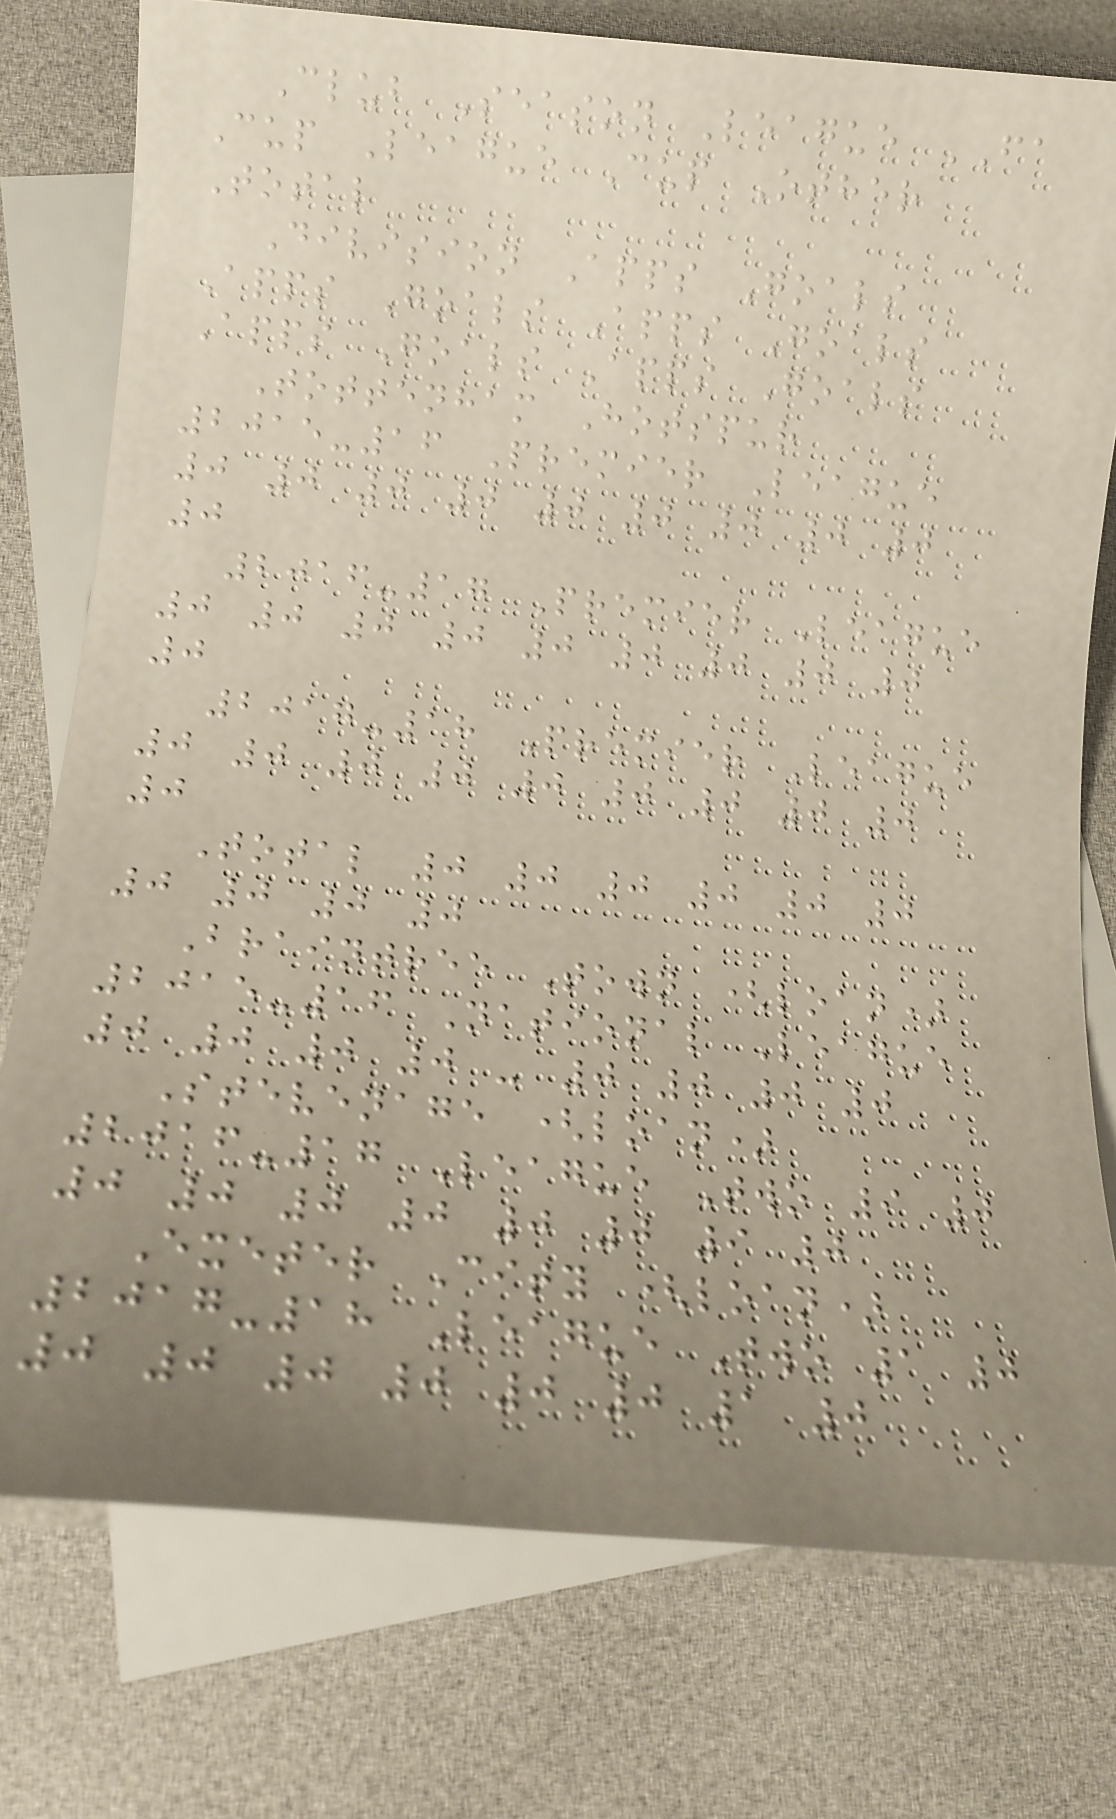Club Season League FA
Cup League Cup Other
Total
Division Apps Goals
Apps Goals Apps Goals
Apps Goals Apps Goals
Tottenham Hotspur
2015-16 Premier League
0 0 0 0 0 0 0 0 0
0
2016-17 Premier League
0 0 0 0 0 0 0 0 0
0
2017-18 Premier League
0 0 0 0 0 0 0 0 0
0
Total 0 0 0 0 0 0
0 0 0 0
Braintree Town (loan)
2015-16 National League
0 0 0 0 - 0 0 0 0
Stevenage (loan)
2016-17 League Two 9 0
0 0 0 0 0 0 9 0
Exeter City (loan)
2017-18 League Two 1 0
0 0 0 0 0 0 1 0
